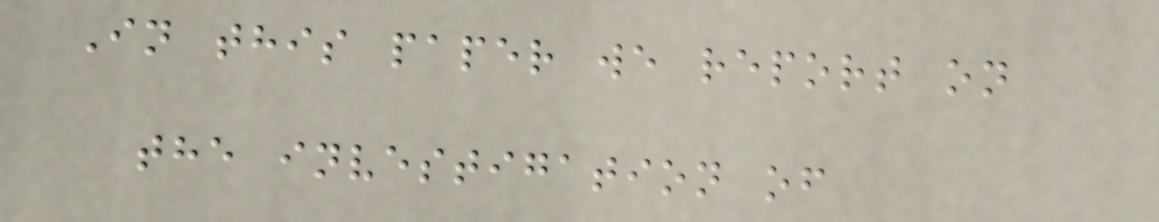In this paper we report on
the investigation of
